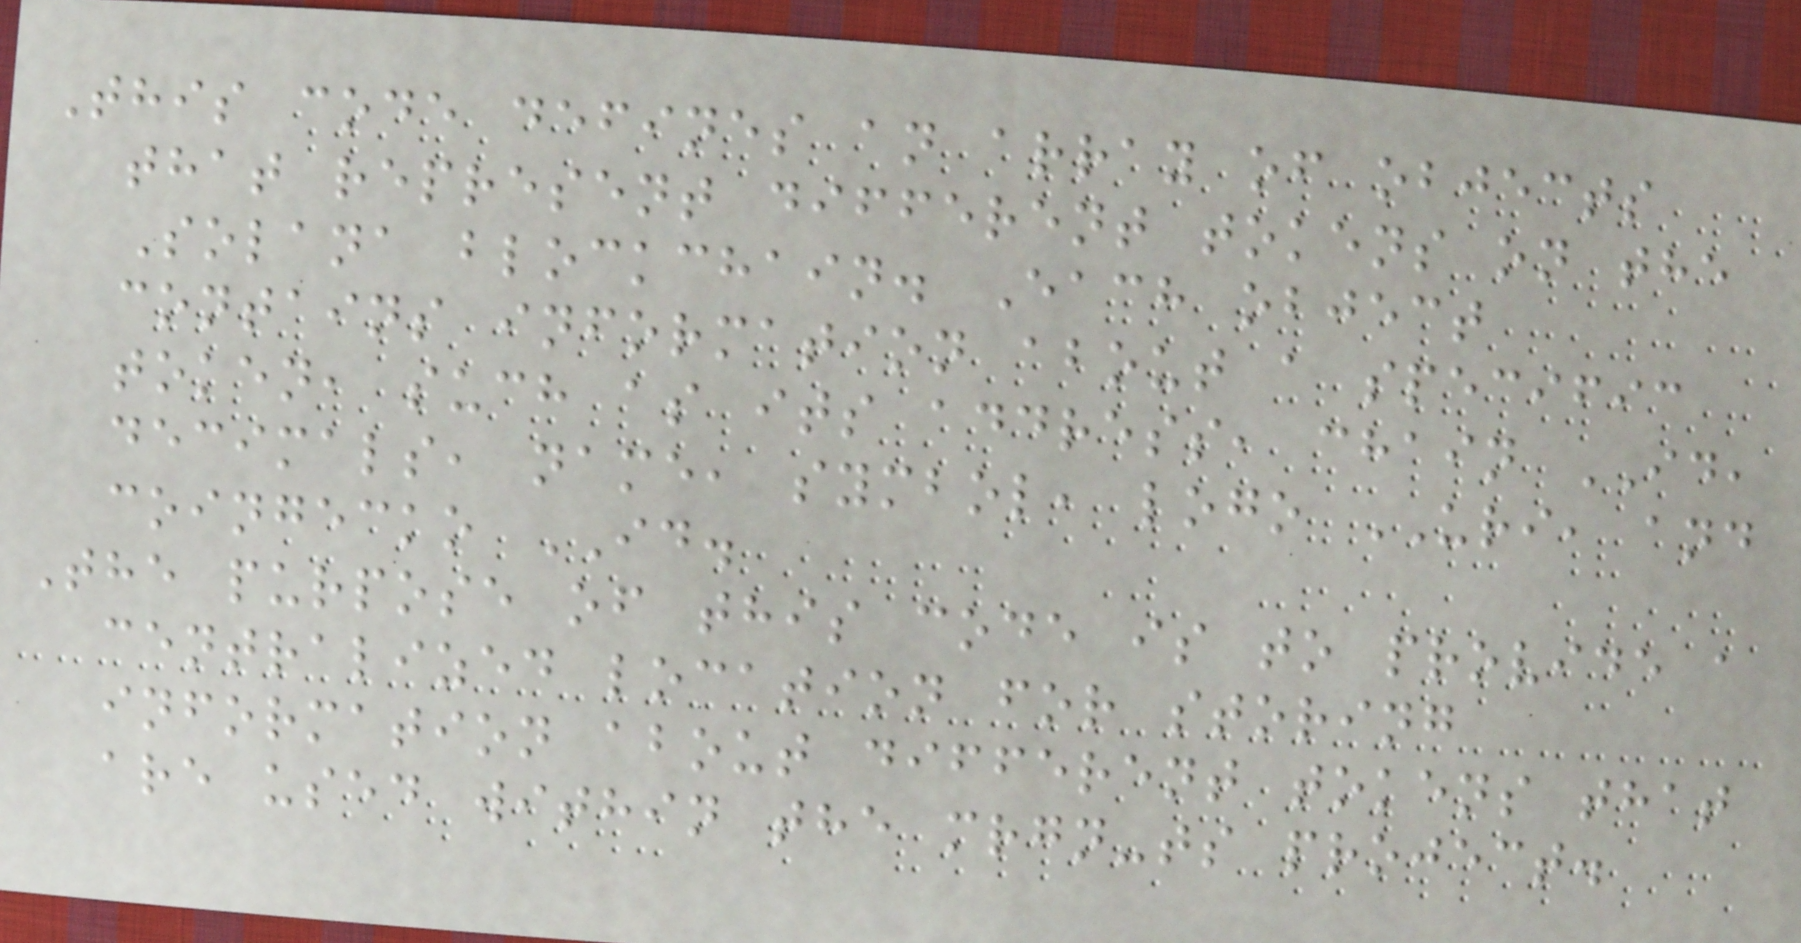This code defines an array of objects
that represent different tokens on the
Solana blockchain. Each object
contains information about a specific
token, such as its address, chain ID,
decimals, name, symbol, logo URI, and
coingecko ID.
The purpose of this code is to provide a
centralized location for storing
information about different tokens that
are used within the mrgn-ts project.
